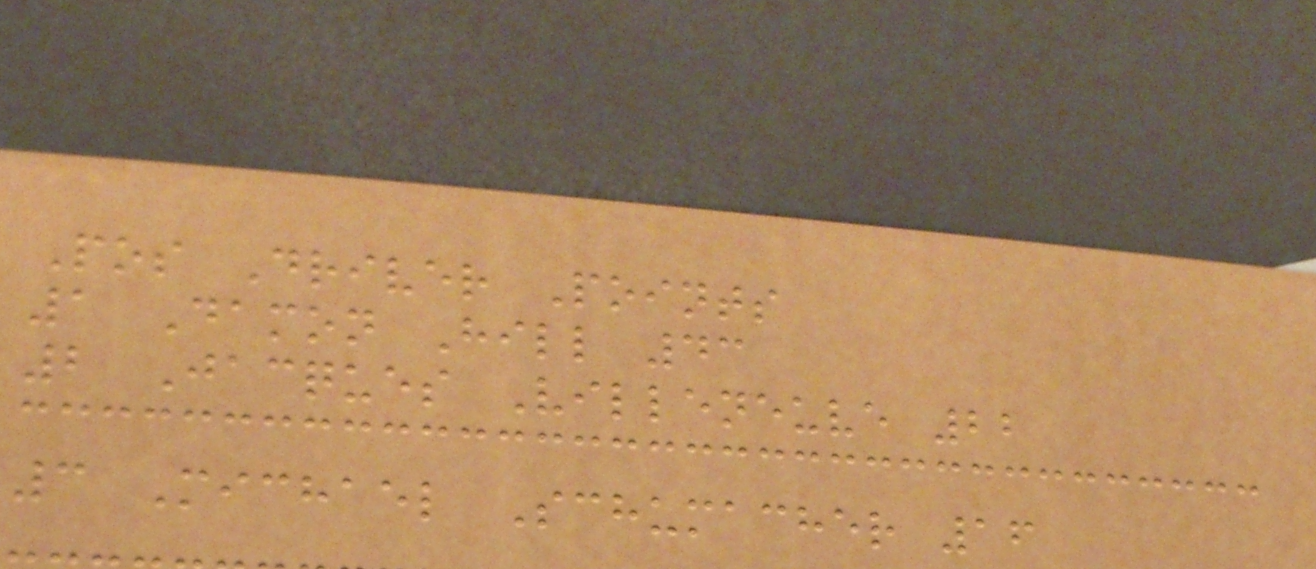Pos Driver Points
1 Damon Hill 43
2 Jacques Villeneuve 22
3 Michael Schumacher 16
